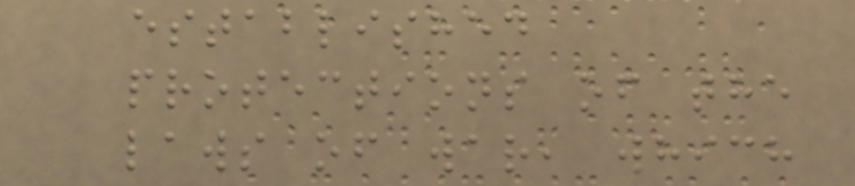established
protections of the
laws of war, which
